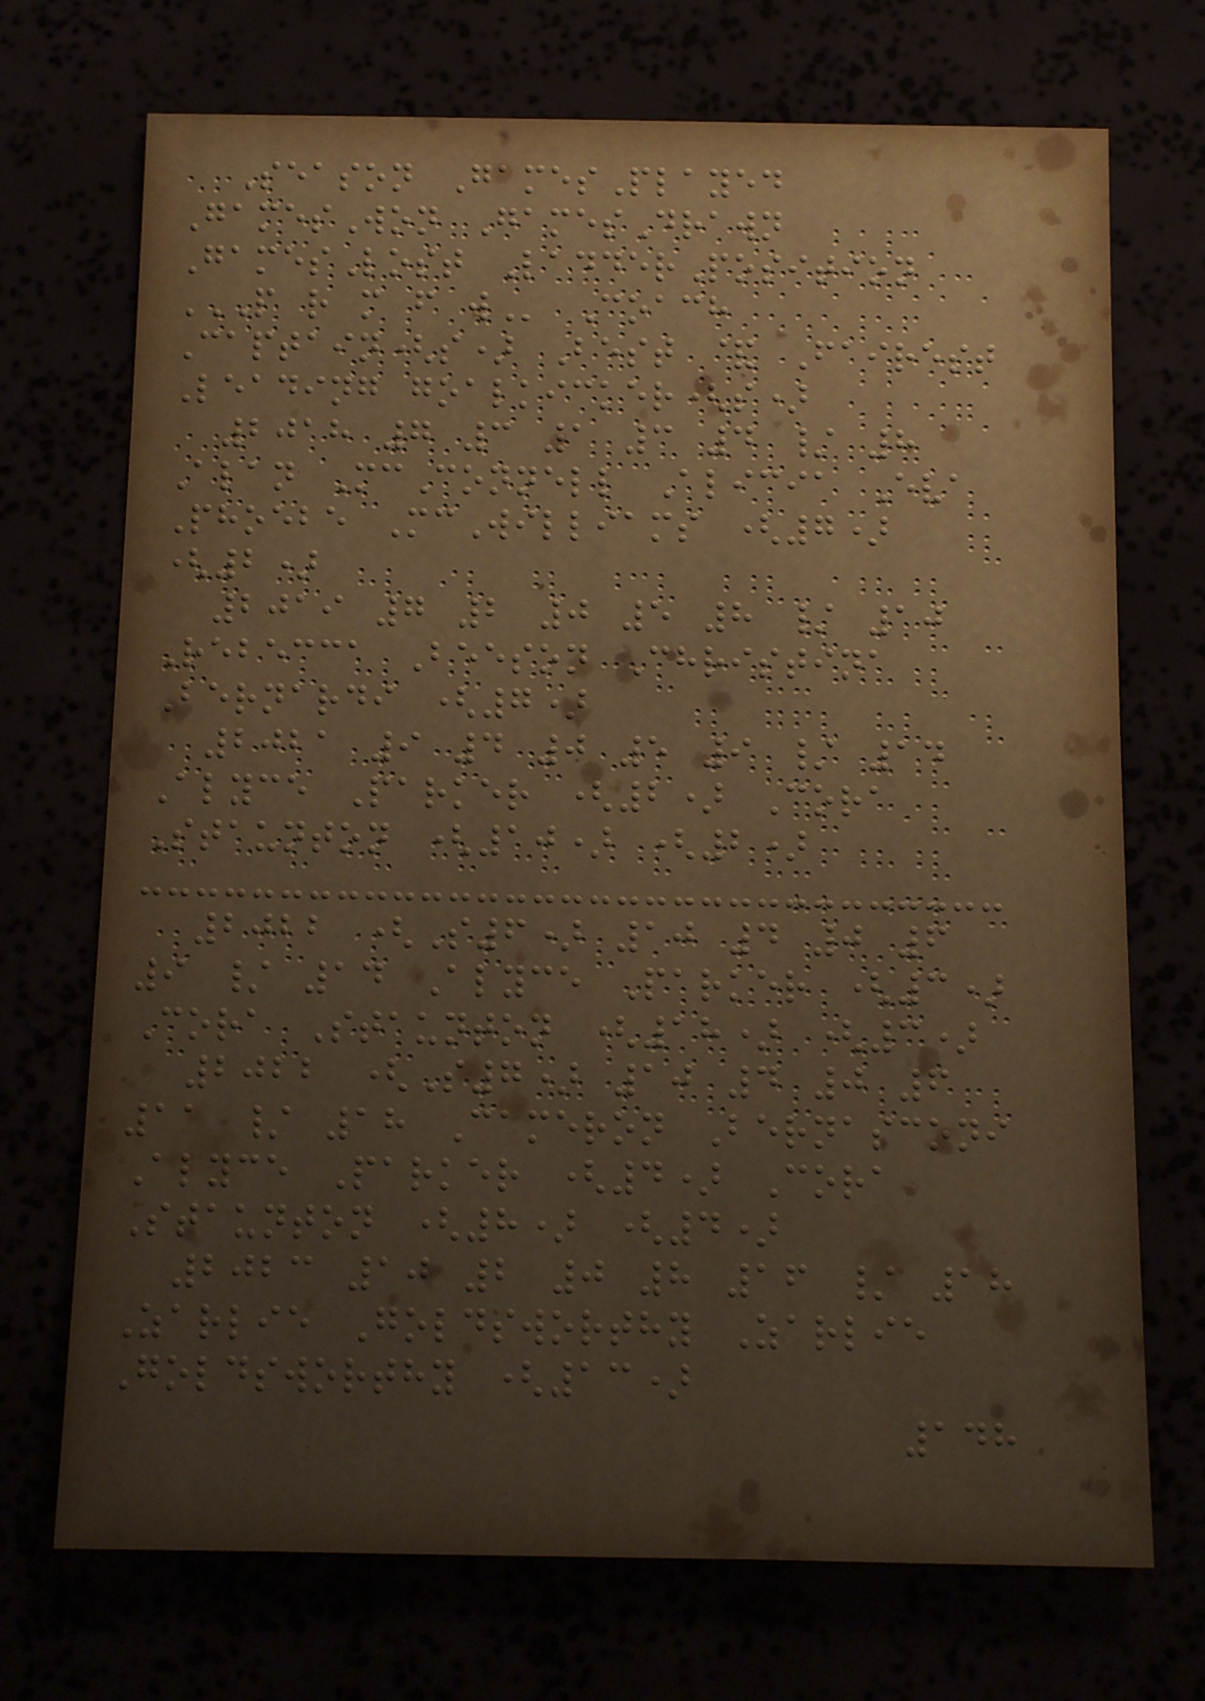Season GamesPlayed
GamesWon GamesDrawn
GamesLost LadderPosition
P R M F W Coach
Captain(s) Best & Fairest
Leading goalkicker(s)
2018 7 3 1 3 4 / 8
Alan McConnell Alicia Eva
Phoebe McWilliams (7)
(2)
2019 7 2 0 5 8 / 10
Rebecca Beeson Christina
Bernardi (7)
2021 9 4 0 5 9 / 14
Alyce Parker (2) Cora
Staunton (10) (2)
2022 (S6) 10 4 0 6
9 / 14 Alyce Parker (3)
Cora Staunton (18) (3)
2022 (S7) 10 4 0 6
11 / 18 Cameron Bernasconi
Alyce Parker (4) Cora
Staunton (8) (4)
2023 10 2 0 8 16 / 18
Zarlie Goldsworthy Zarlie
Goldsworthy (13)
148
